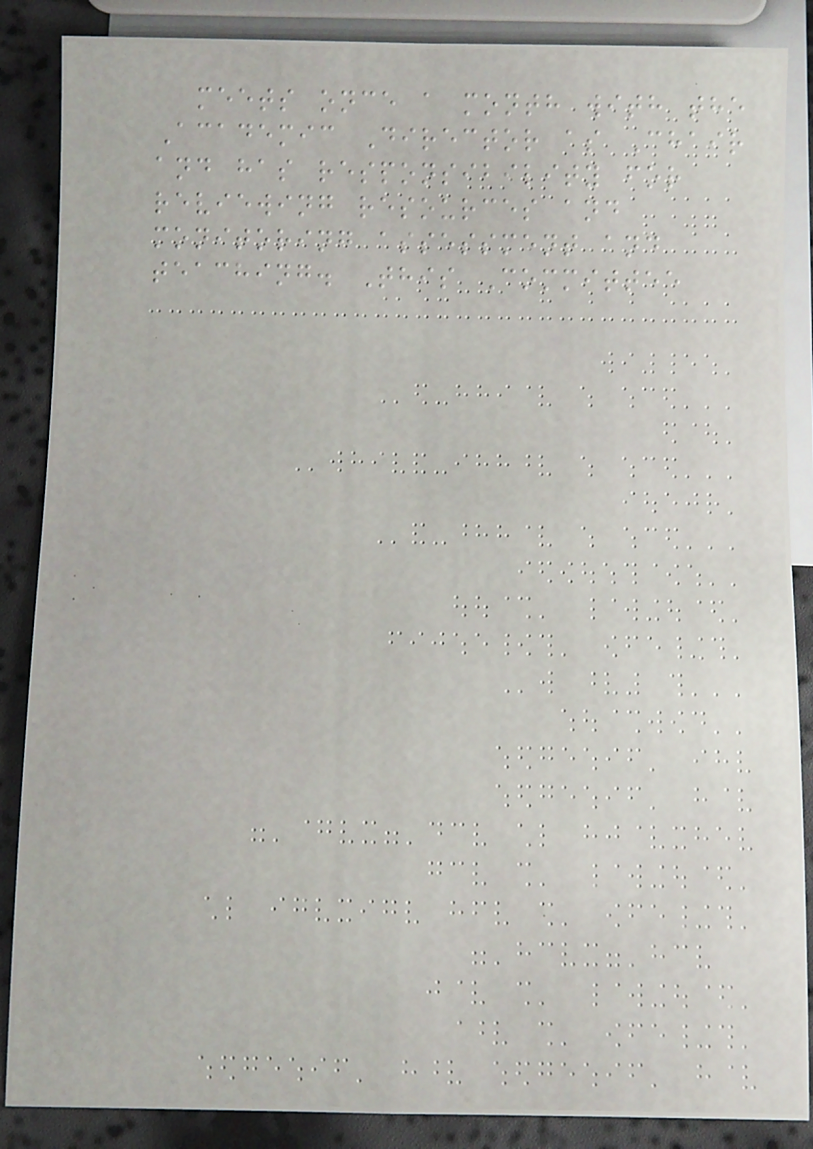meets once a month with the
Academic Director as Chair
and has responsibility for
reviewing resources and
monitoring assessment and
teaching. This Committee
